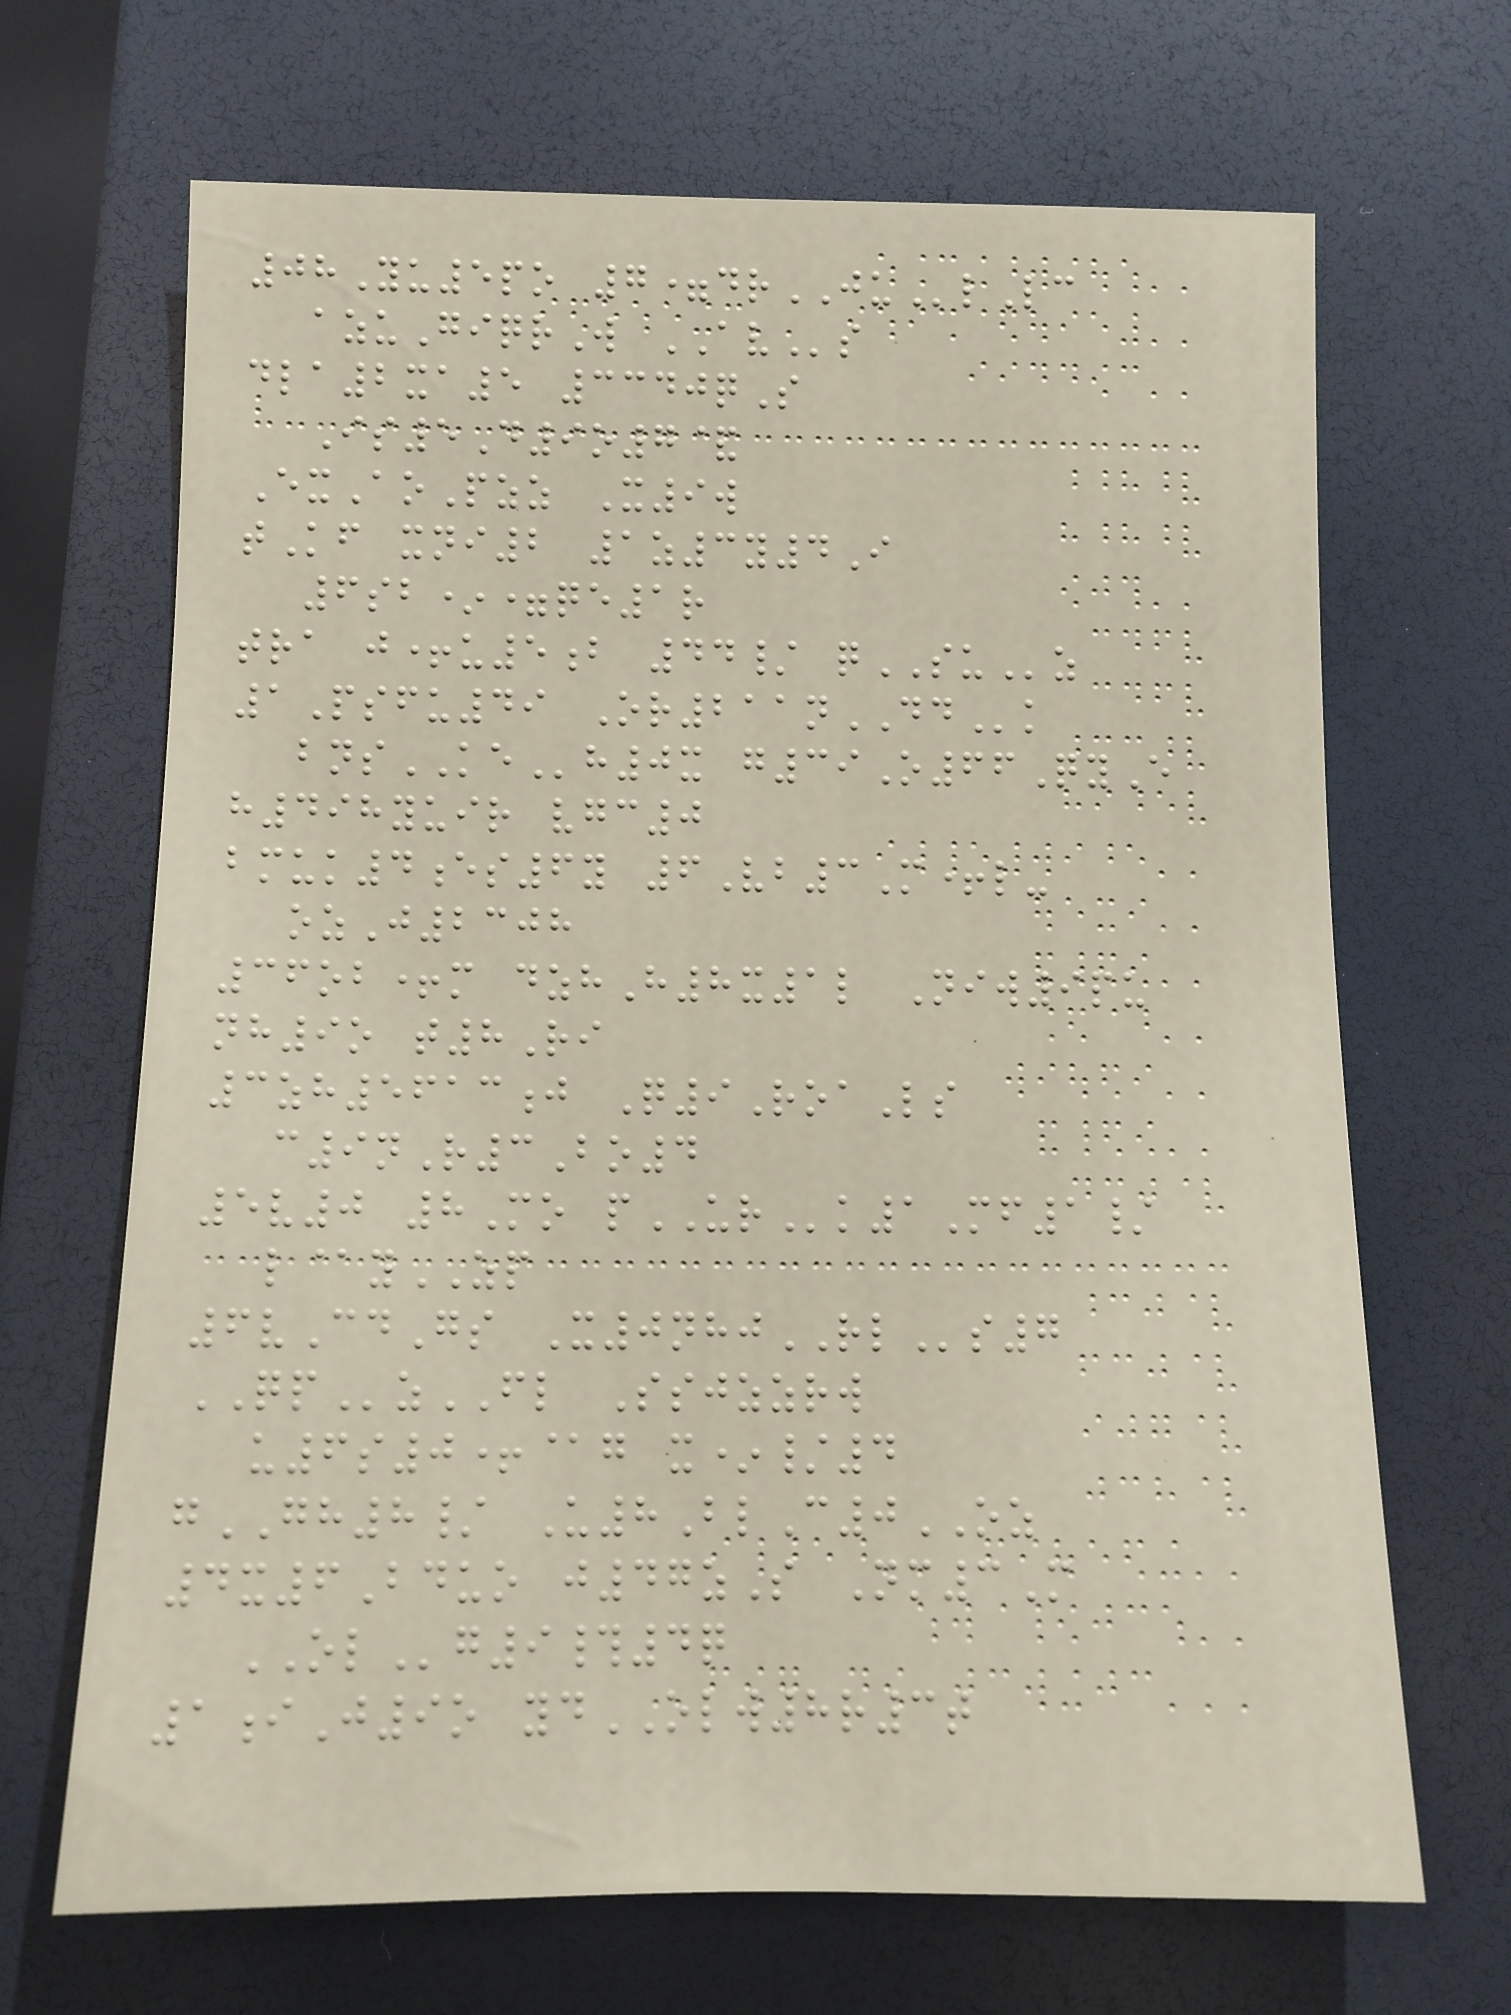08Yu5po 7=drJUlLc
azuGiqrW AVs
dla2xa5 3340qS
Is5D9o7&
ExAoPzz X9w
tKf xni2 1z3y4I
6sb*=qe1r
tra j+u5b 44/ qSUz
1Psfu49 Or211nDDk
bnsKEh0x g39O66QyE
h498yuir vgc0
bmuk4es6y 6Vb3M+l-
ozJ2308
36ob+m dzhH8x1l Niw9pu
nh9o t8Ri
3zh5613j Q9RoaLs
c9nR3Bo4
5v0 8Mo pURk1Mf1/
l@yZP
6vCdGs X0nhjRLs7
QPzFL Ssjzzrw
u6s0+@g x*/4
gGH8/ U8BlC0OZ
4x6Bduo j47zS Nm3M
OLg9#4q
1iJ9o ydOLW8r3t
